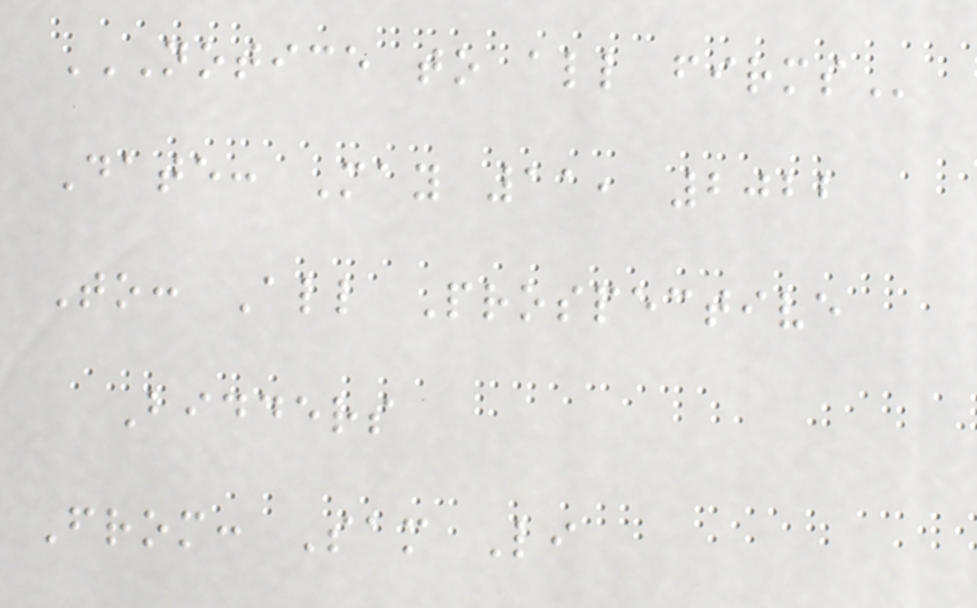NOTICE TO ALL FIRMS
Date: May 11, 2022
To: All Prospective
Bidders
From: Sam Li
